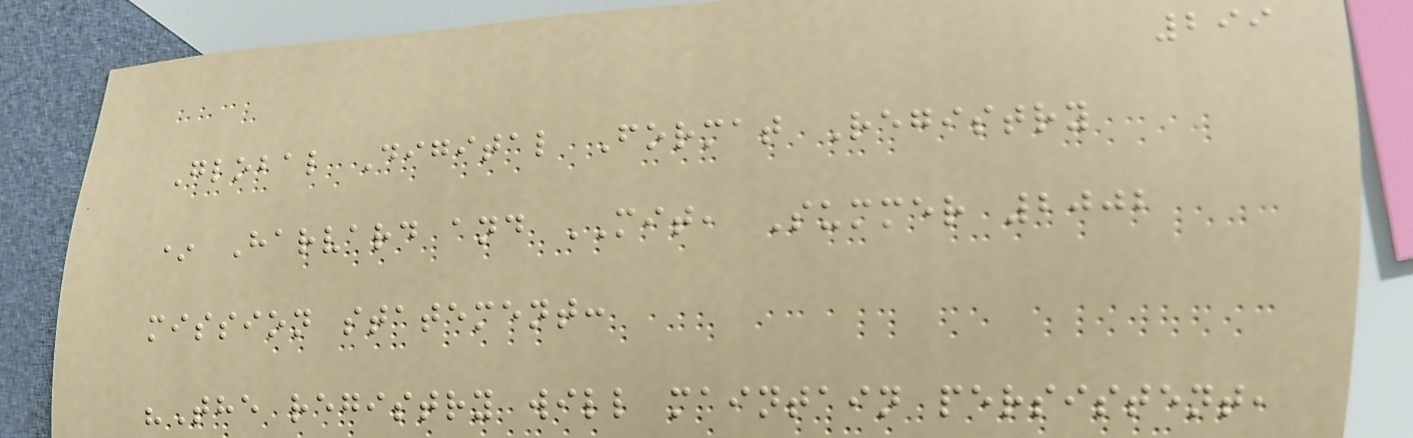299
Global Digital Format Registry
* Harvard and MIT, Summer 2002
mission statement:
"The registry will maintain persistent,
